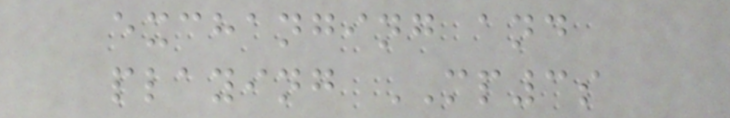exchanging and
playing MP3s
